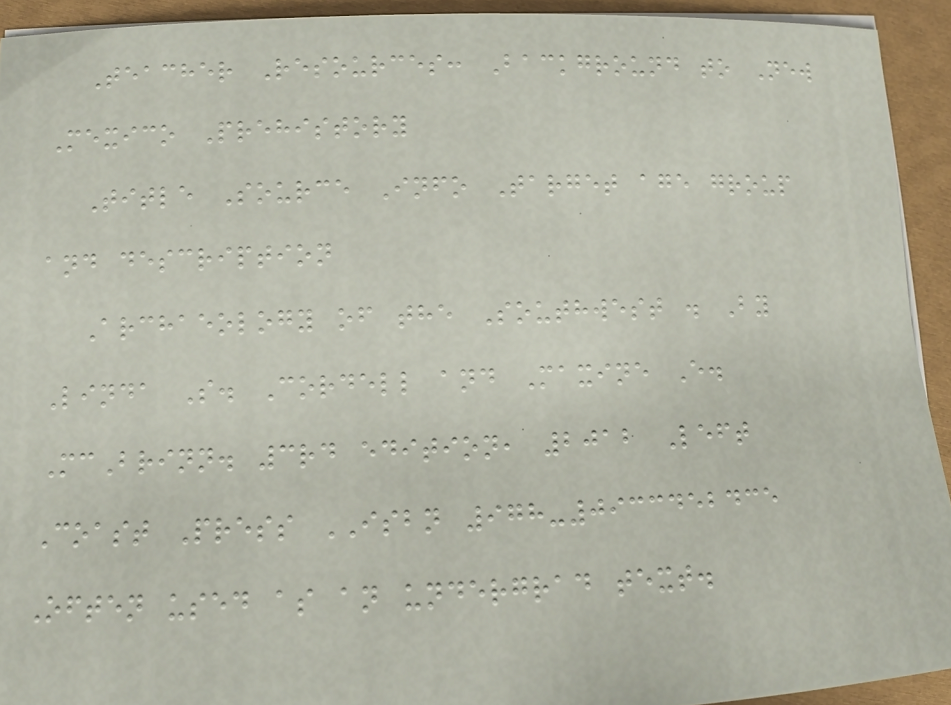Teacher Resources: Background to New
Mexico Prehistory
Title Source Info Target age group
and description
Archaeology of the Southwest . By
Linda S. Cordell and Maxine E.
McBrinn. 3rd edition, 2012 Left
Coast Press ISBN 978-0933452435
Often used as an undergrad text.
